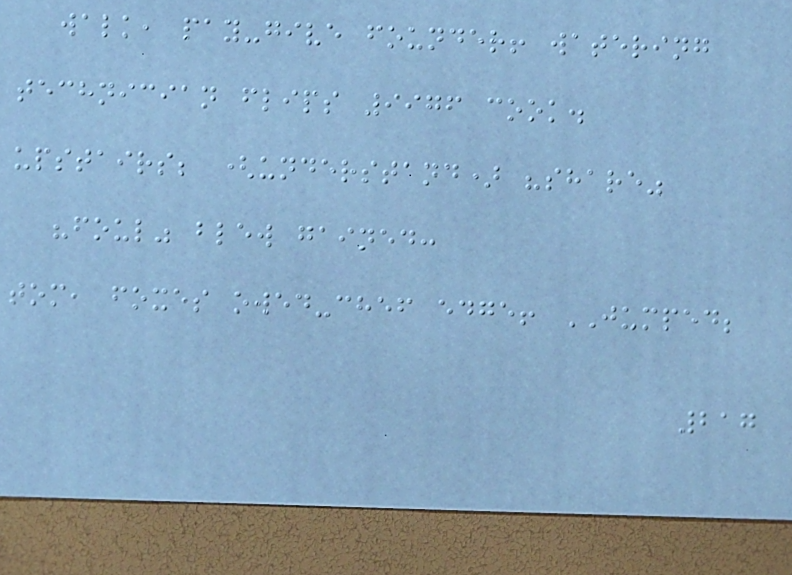walk, pay-give founder! watering
technician flips 9976 cook.
upstairs; (understand) "share"
"foul" blew gained:
tom, foxes owed-chef edge! JUMPED;
217
